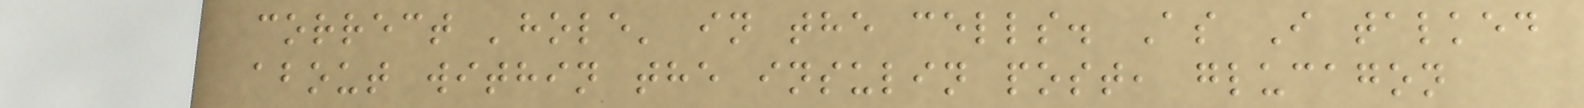correct 'hole' in the cells. As I talked
about within the insulin post, glucagon
